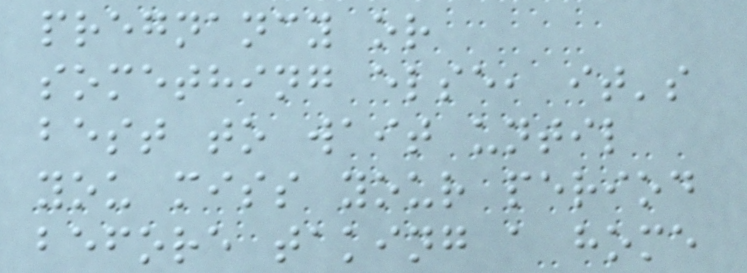pregnancy or
something else, it's
best to wait until
you miss your period
before taking a home
